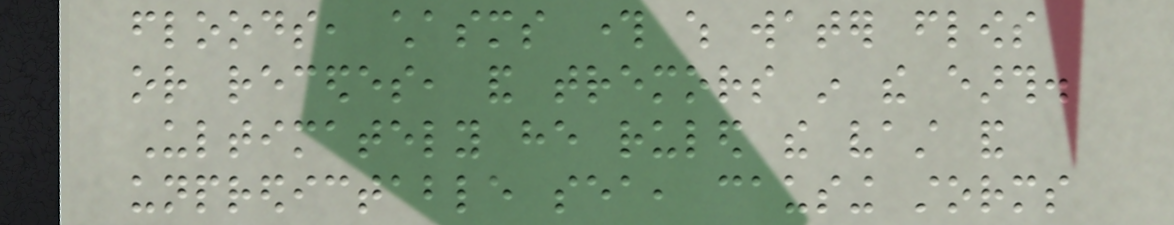floods, chasms through which water flows
or recedes, and tremors in the earth.
Ultimately he ruled the vast and
unpredictable sea, causing storms
